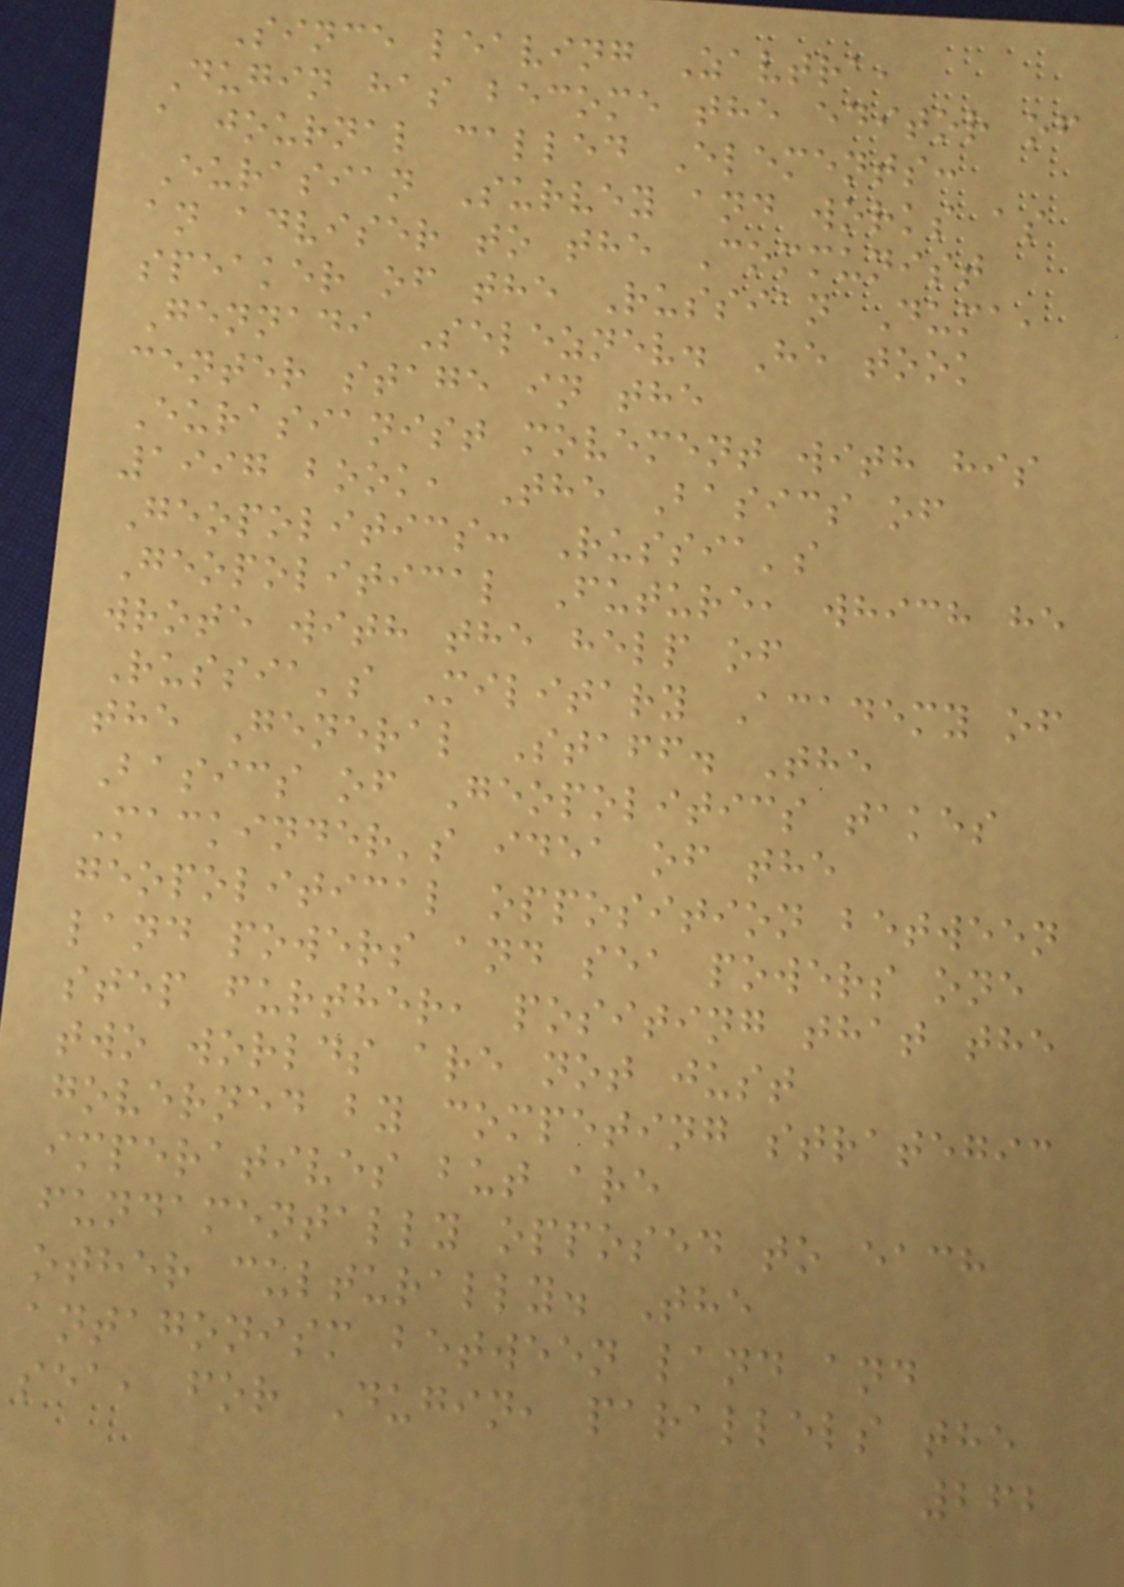Since leaving Zavtra,
Dugin has become the editor of
a journal called Elements:
Eurasian Survey and works as
an adviser to the Communist
speaker of the Russian Duma,
Gennadi Seleznev. He took
center stage in the
Eurasianist movement with his
1997 book, The Basics of
Geopolitics: Russia's
Geopolitical Future, which he
wrote with the help of
Russia's Military Academy of
the General Staff. The
Basics of Geopolitics takes
Mackinder's idea of the
geopolitical opposition between
land powers and sea powers one
step further, positing that the
two worlds are not just
governed by competing strategic
imperatives but are
fundamentally opposed to each
other culturally. The
antagonism between land and
sea, for Dugin, parallels the
262
